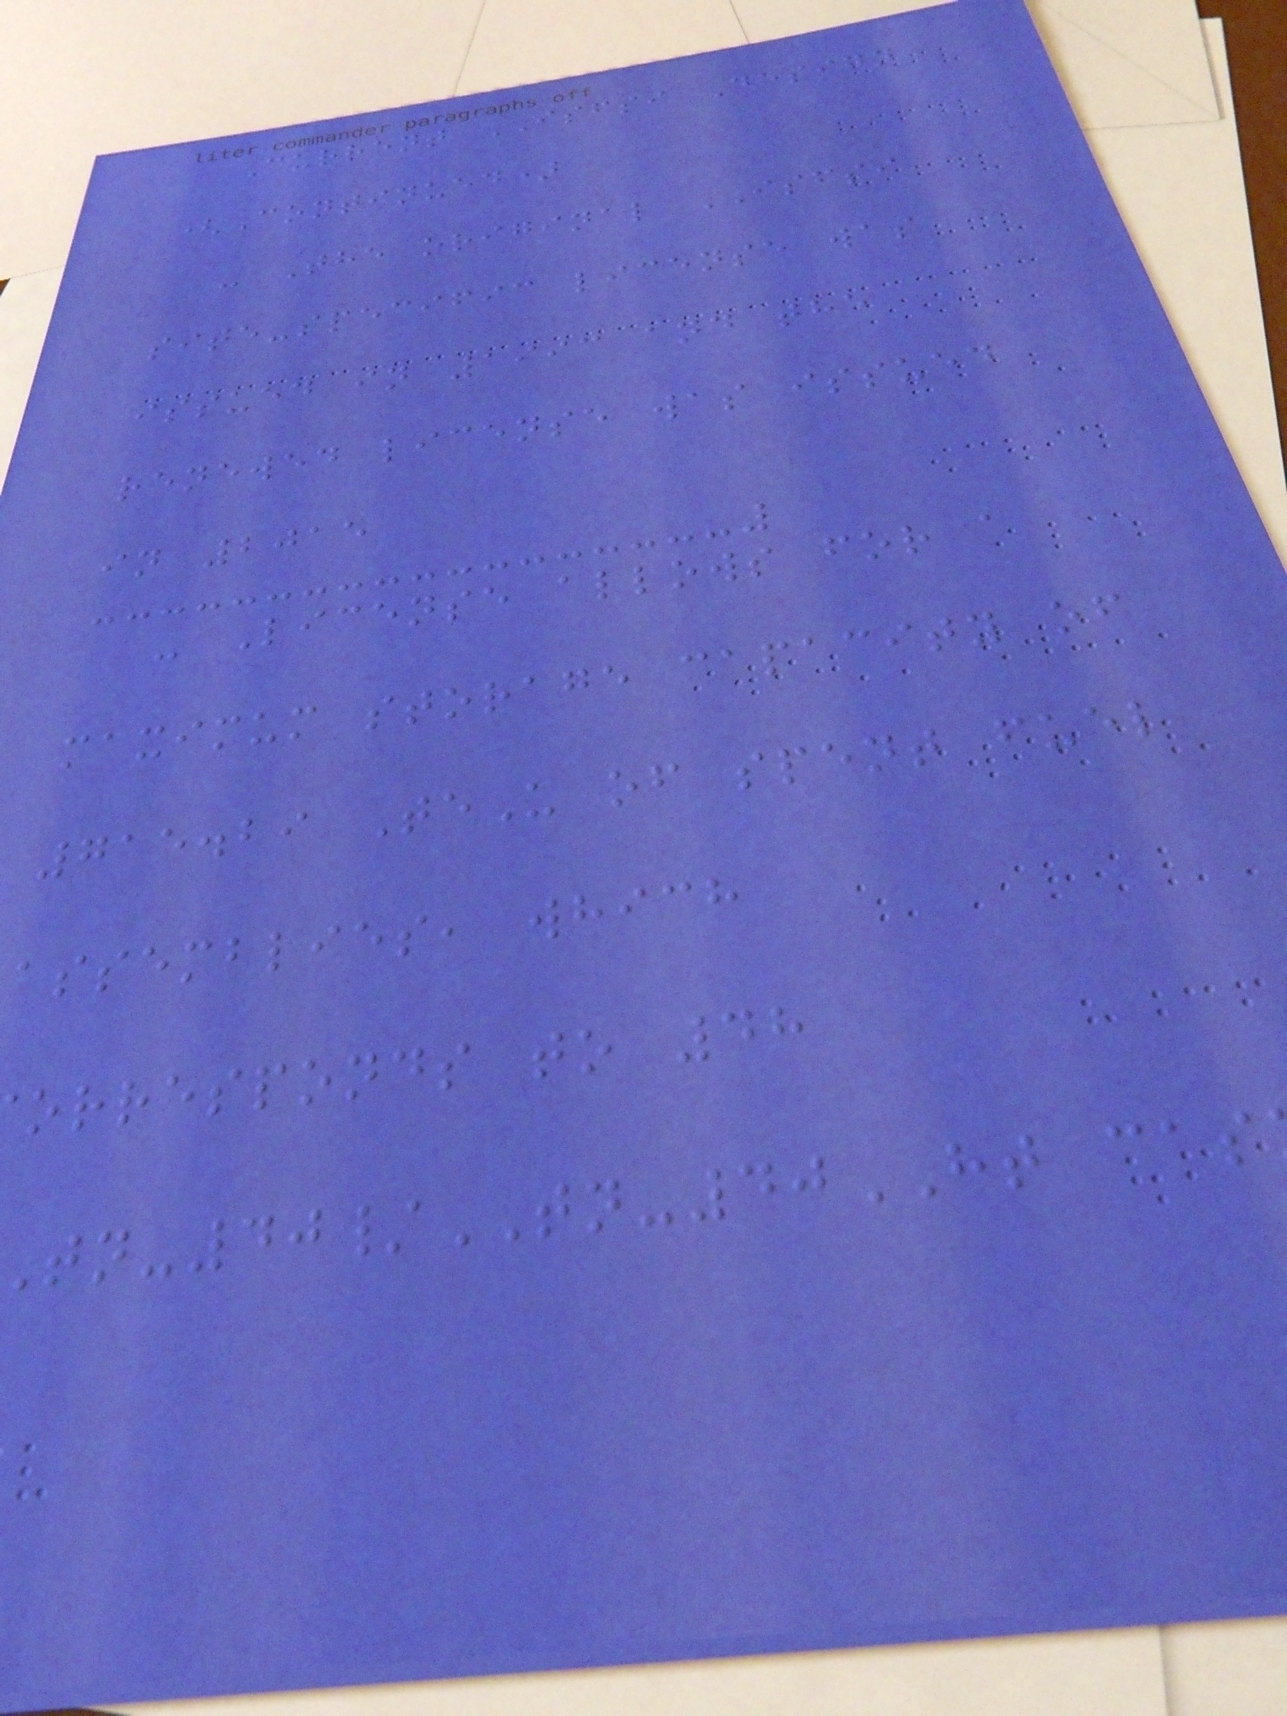Current ISFSI Design
(Continued)
- The original ISFSI
site-specific license was
issued in 1993 and the
renewed license was issued
in 2015
- License allows for a
maximum storage capacity of
715.29 TeU of spent fuel
assemblies, which
orresponds to 48
-40/TN-40HT cas
